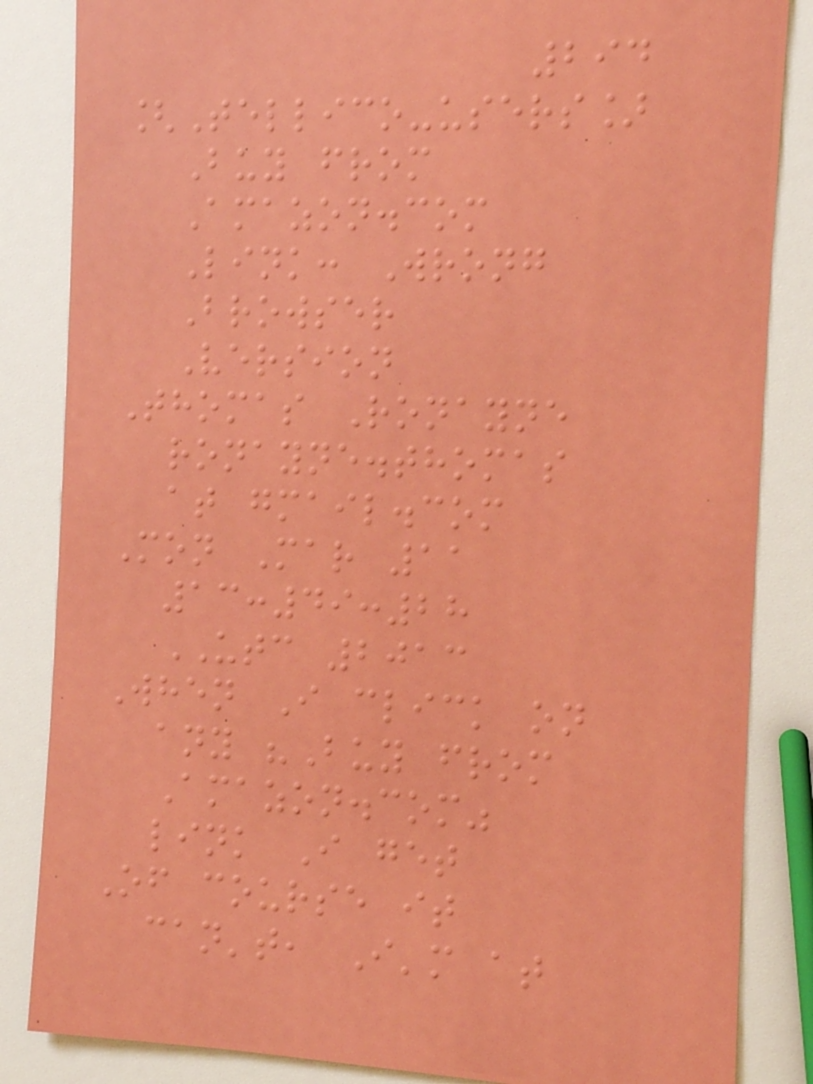294
[Tellico-users]
Buy from
Amazon.com
Link: Wrong
Browser
Version
Thomas Ronayne
ronayne.thomas
at gmail.com
Mon Mar 11
13:49:28
UTC 2013
When I click on
any "Buy from
Amazon.com"
link I get
Of course it
can't, I'm at
